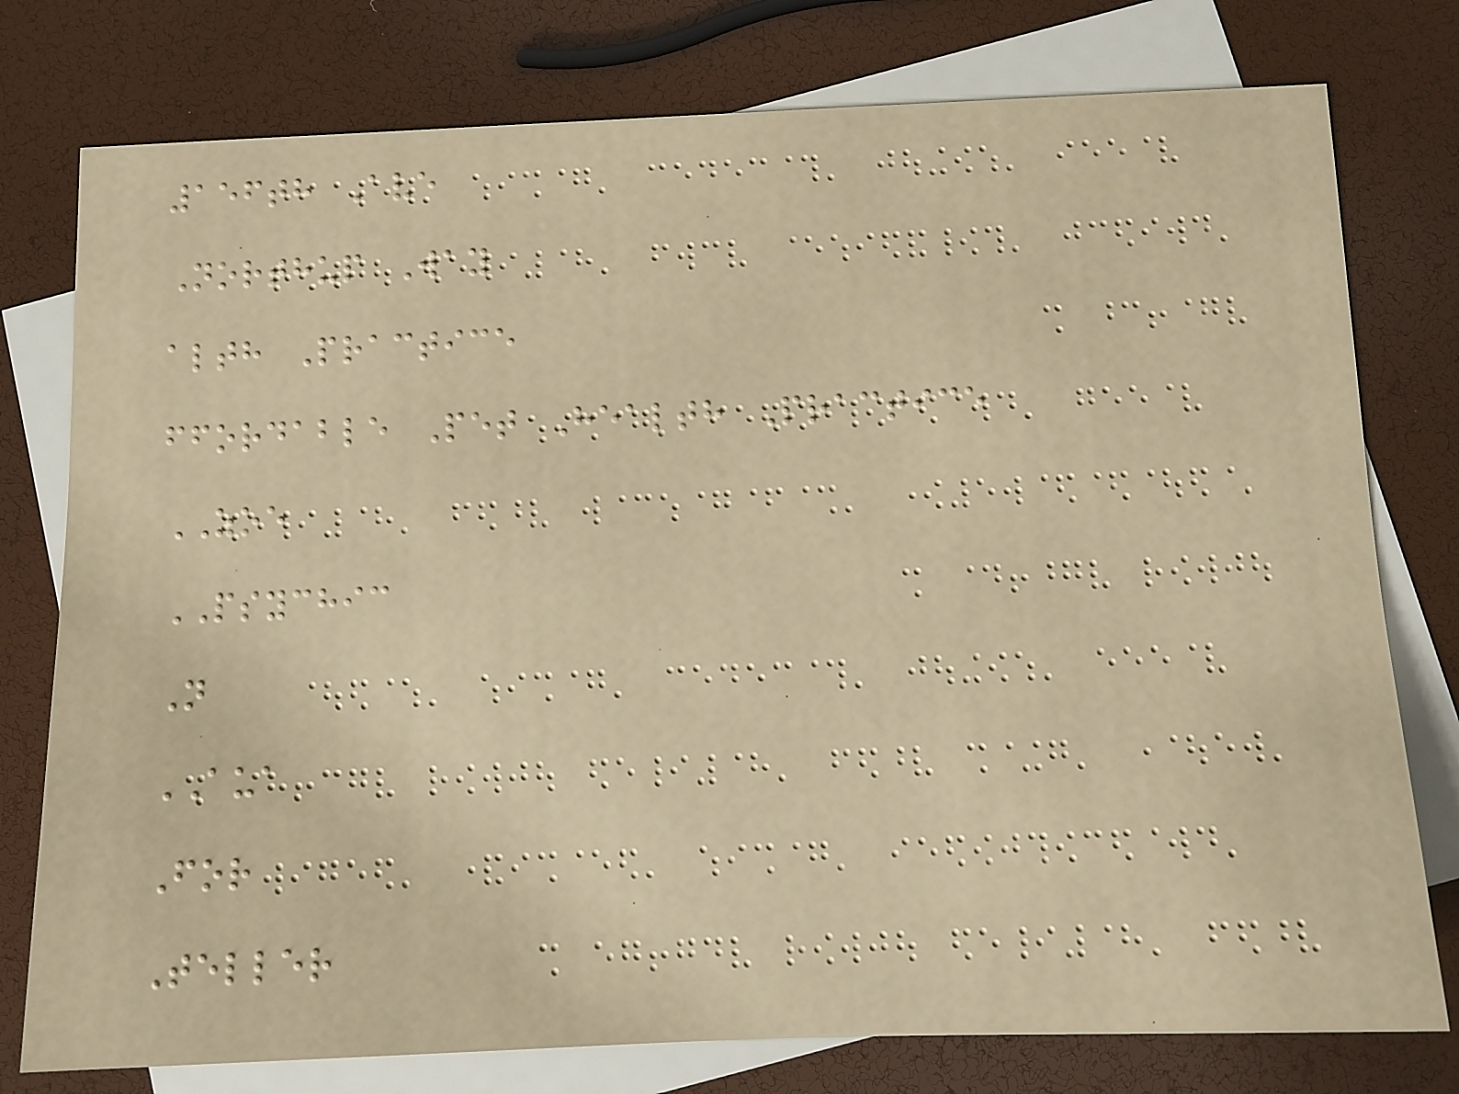156th Ave
Northup Way
alth Practice
ffordable Pet Health Practice
ZOE
PSYCHIC
N
AUA
For
Teller
